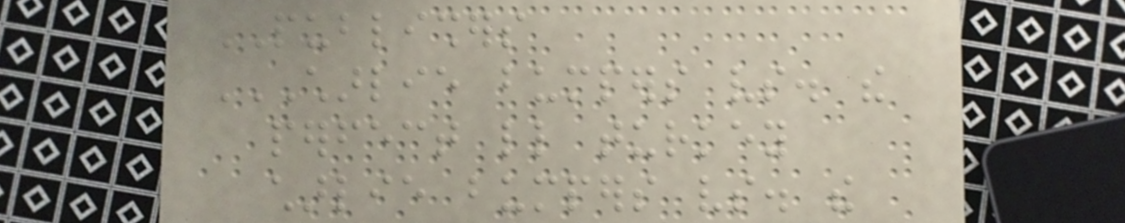PUBLISHERS
CHARLIE BUMPERS VS. THE
PERFECT LITTLE TURKEY
CHARLIE BUMPERS VS. THE
